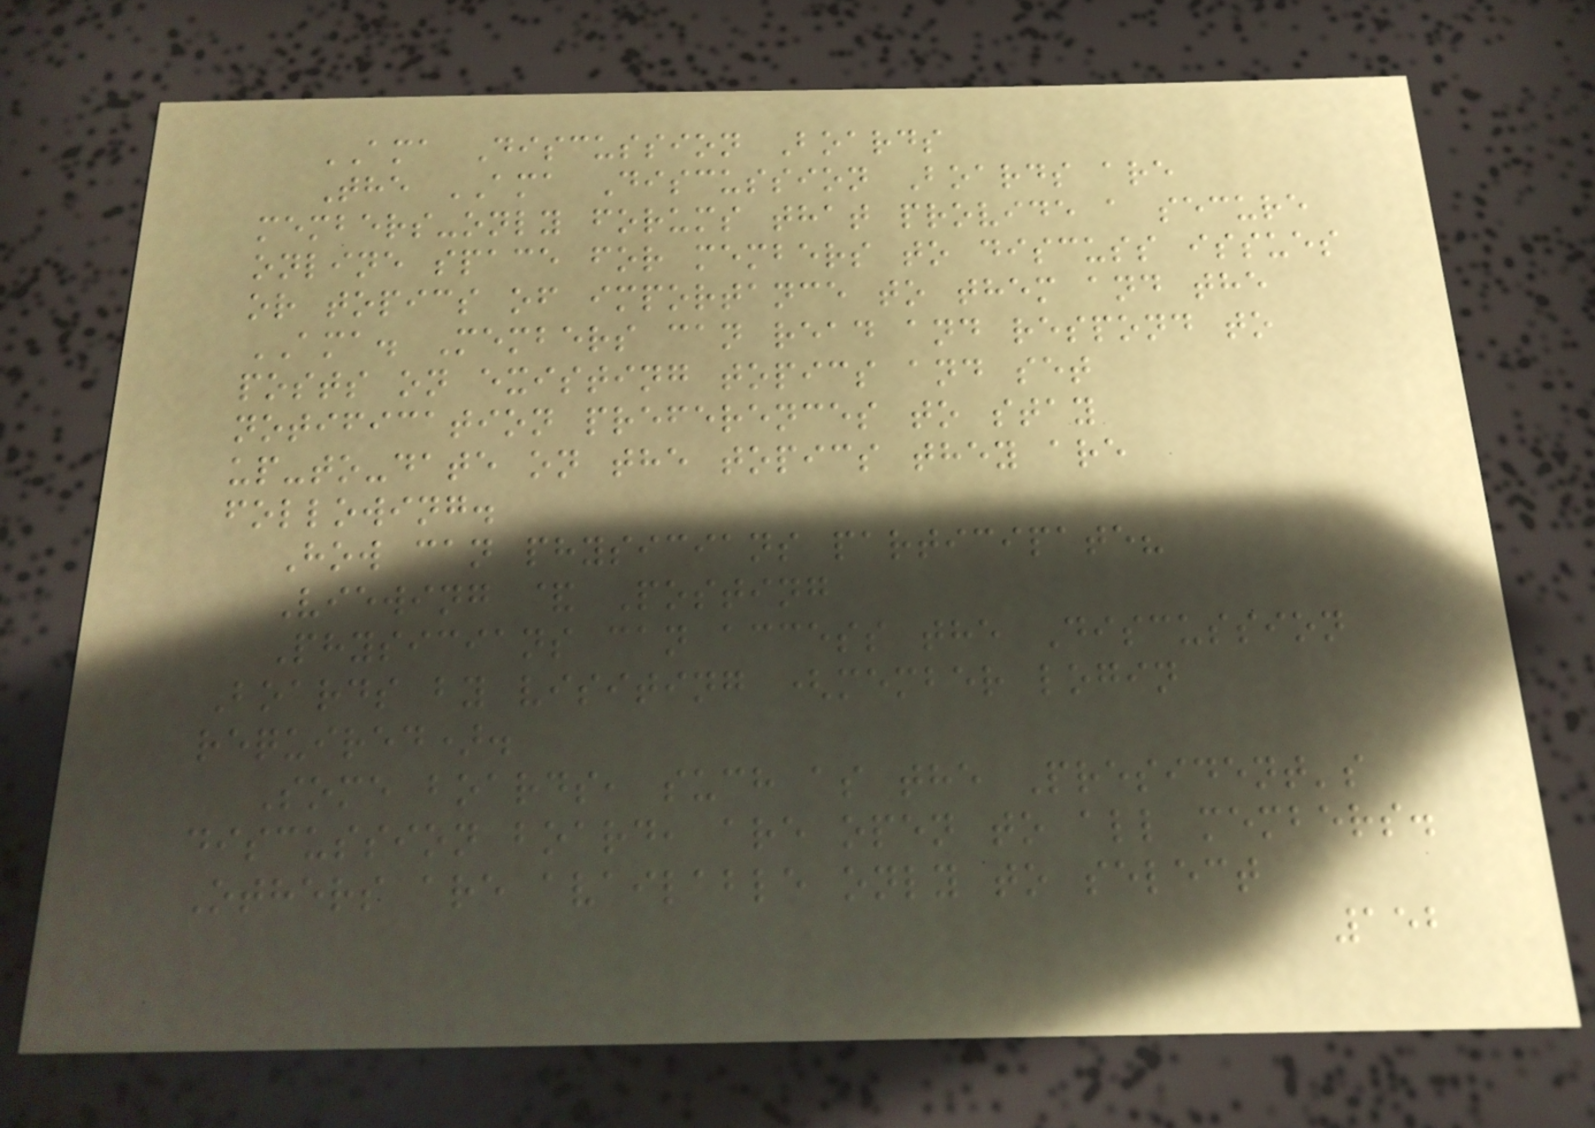AMA Discussion Boards
The AMA Discussion Boards are
members-only forums that provide a secure
online space for members to discuss issues
or topics of importance to them and the
AMA. Members can read and respond to
posts on existing topics and set
notification preferences to stay
up-to-date on the topics they are
following.
How can physicians participate?
Viewing & Posting
Physicians can access the Discussion
Boards by visiting (member login
required).
Some boards, such as the President's
discussion board, are open to all members.
Others are available only to select
152
